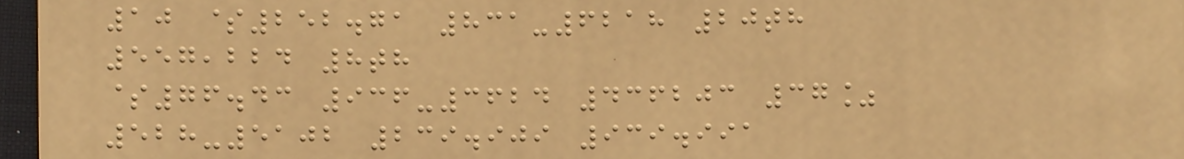10 $252.71 831-6218 20th
557,224 8th
$76.43 936-3624 436203 37%
528-5102 239.909 939.991
